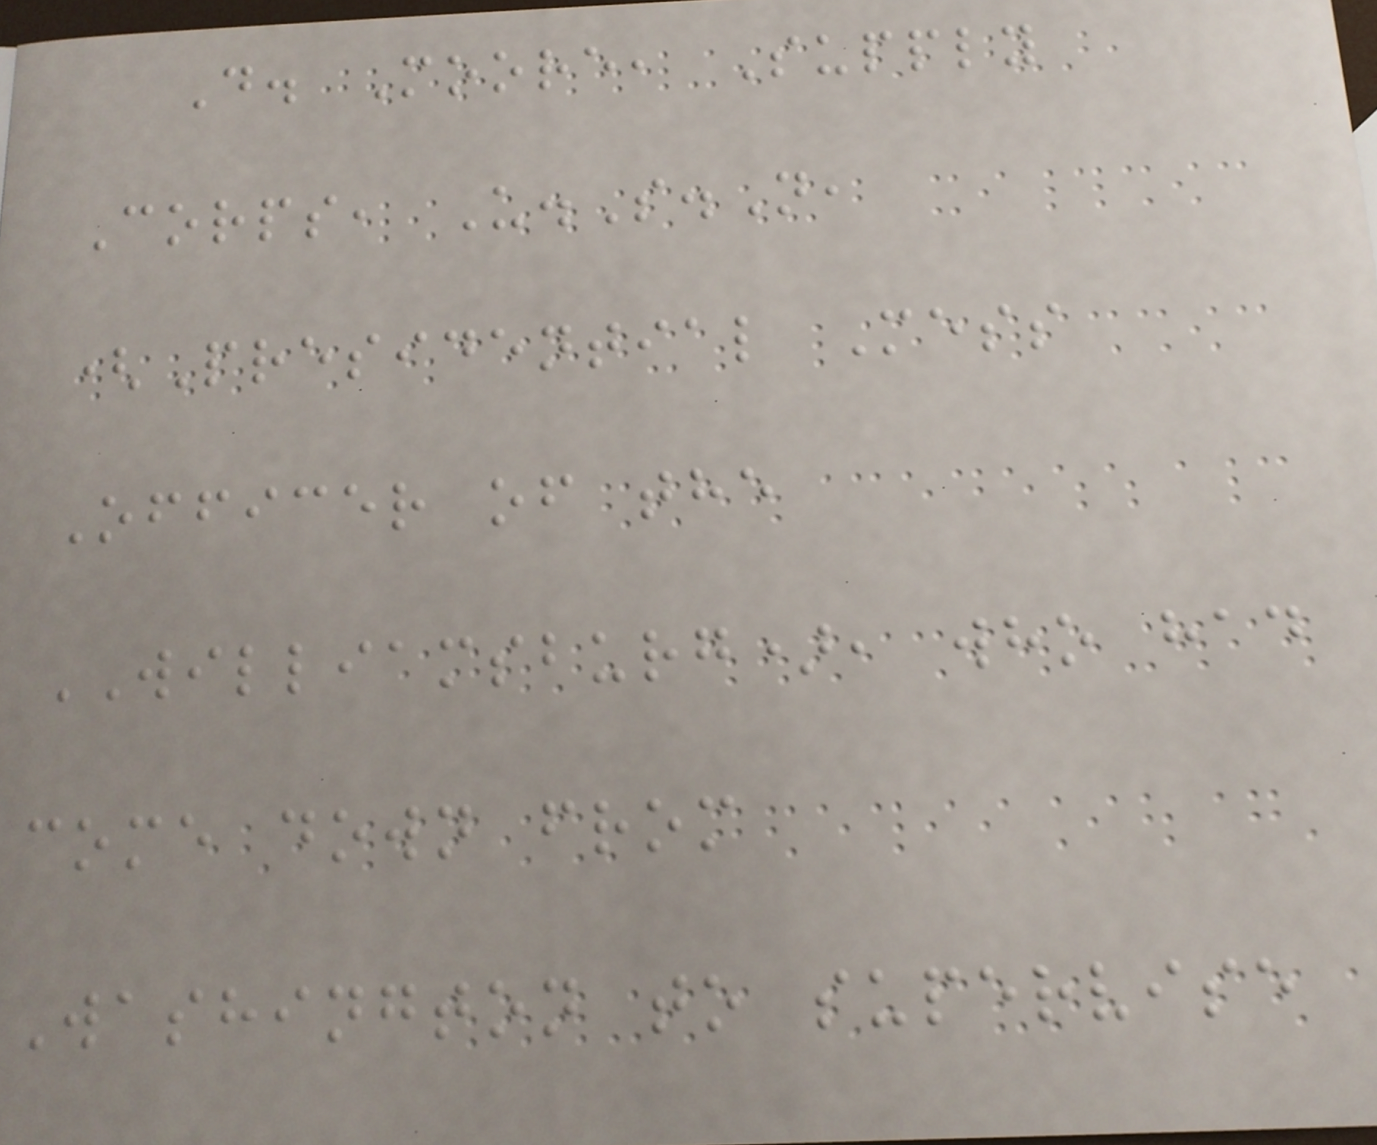D. Moore, Supply
Corps, U.S.N,
(Presidential Mess
Officer of the
WILLIAMSBURG), who had
come down from
Washington to supervise
